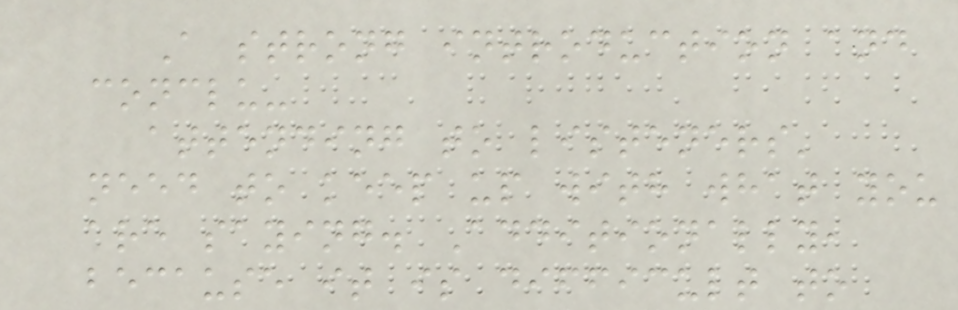A strong introduction and
conclu-
attending to listeners'
need to keep up with what you
are saying. Additionally,
because it is difficult to
